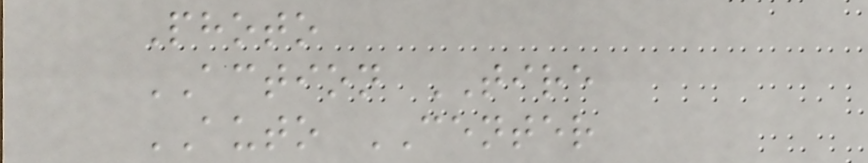Photo
ACTION TIRE
AUTO CENTER
